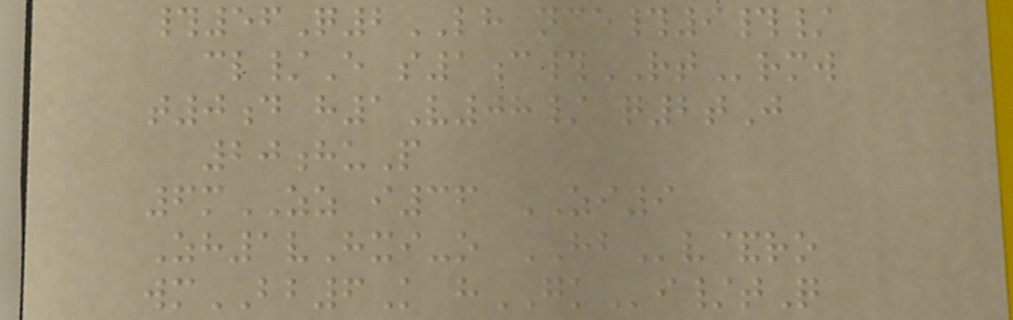#56Q2LH nce#9#/
cl/E s1c#RTrmw
t0d h1V08/ q2tJ
20huP
6mZZ i36 ZI9
Zh1vHxi-o HBv&ro
wmBB6K hGKi/tQ
